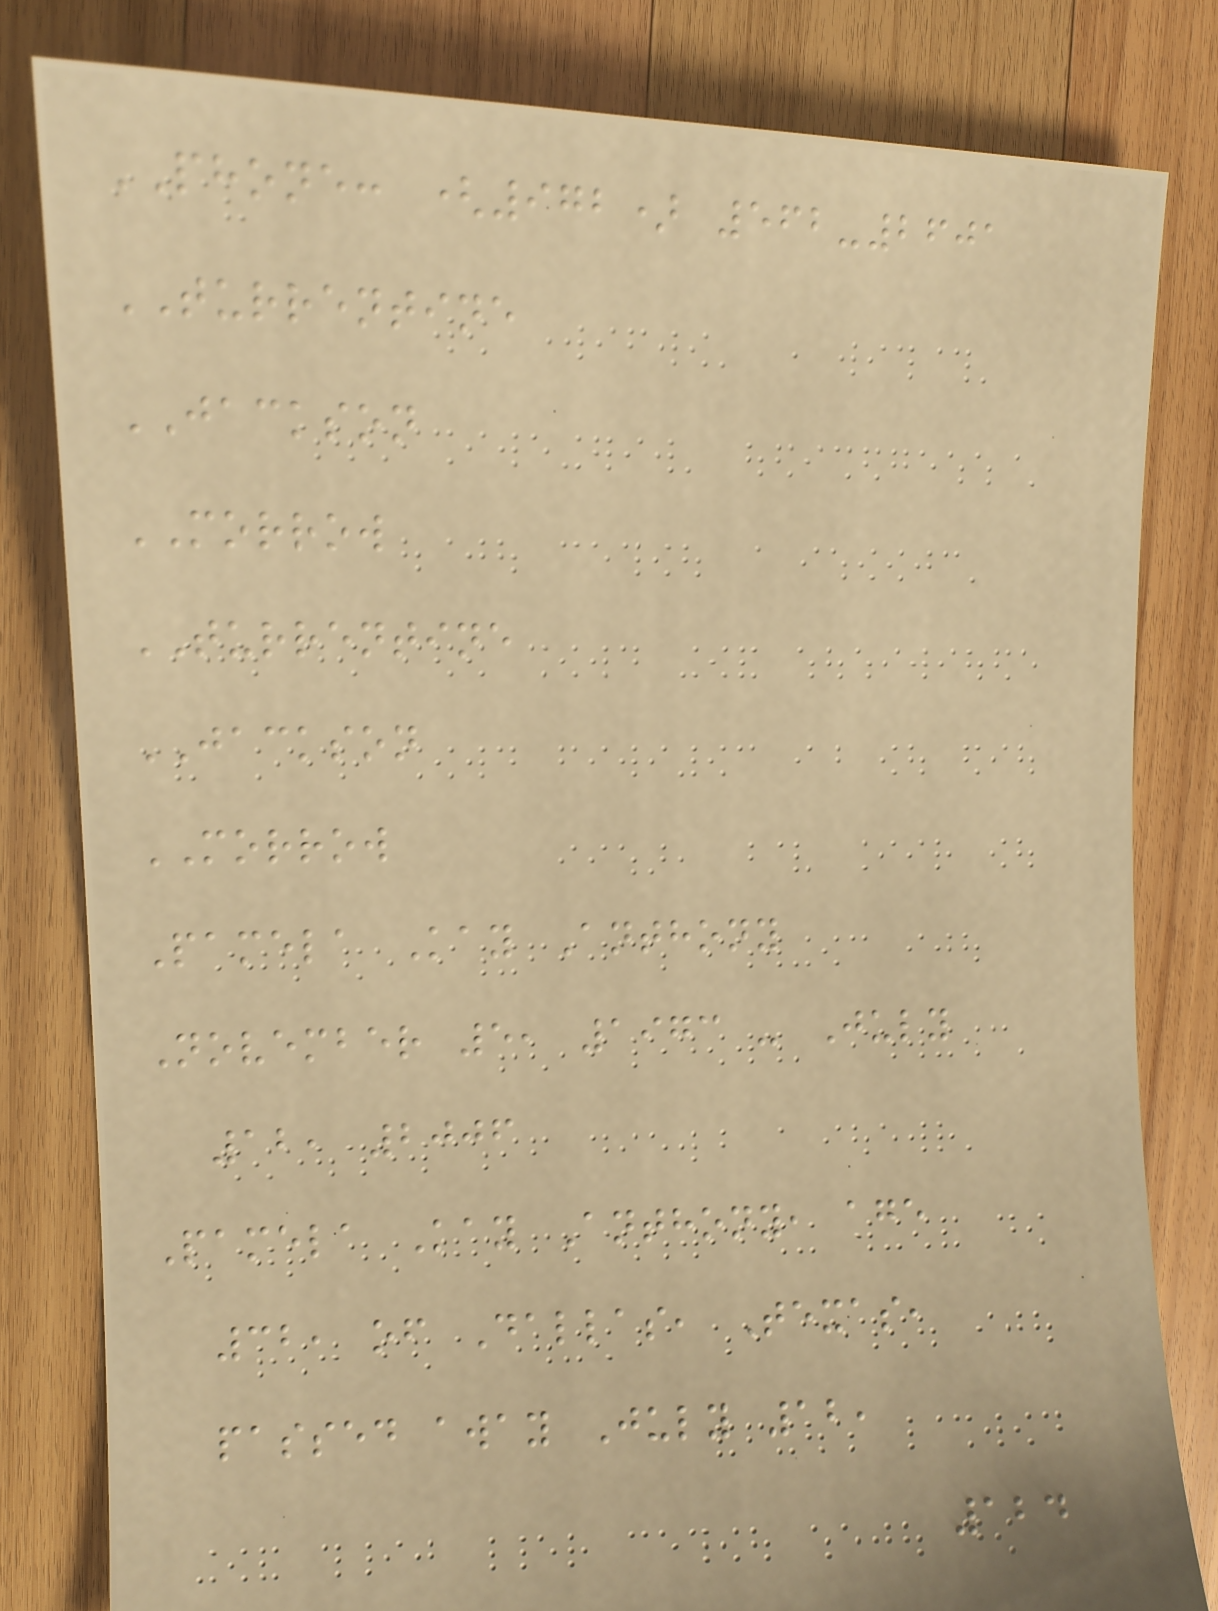PHONE: (972) 562-2601
TURRENTINE
JACKSON
MORROW
TURRENTINE
JACKSON
MORROW
Pamela Kay Anthony
November 5, 1973 - July
12, 2006
Pamela Kay Anthony, age
32, of Dallas, Texas,
passed away July 12,
124
